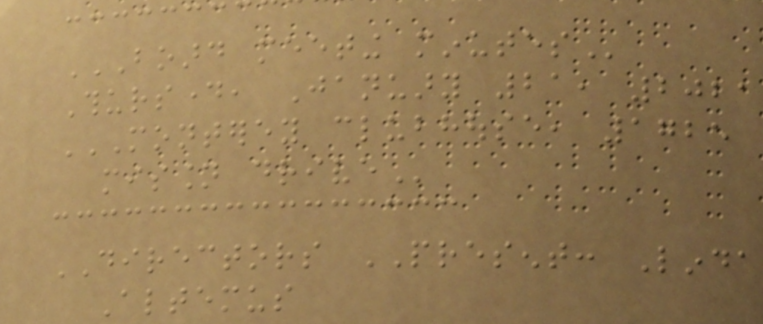BOARD MEETING MINUTES
Thursday, January 21, 2021
MONTEREY CLUBHOUSE, 1725
MISSION DRIVE
DIRECTORS PRESENT: Linda
Altemus
